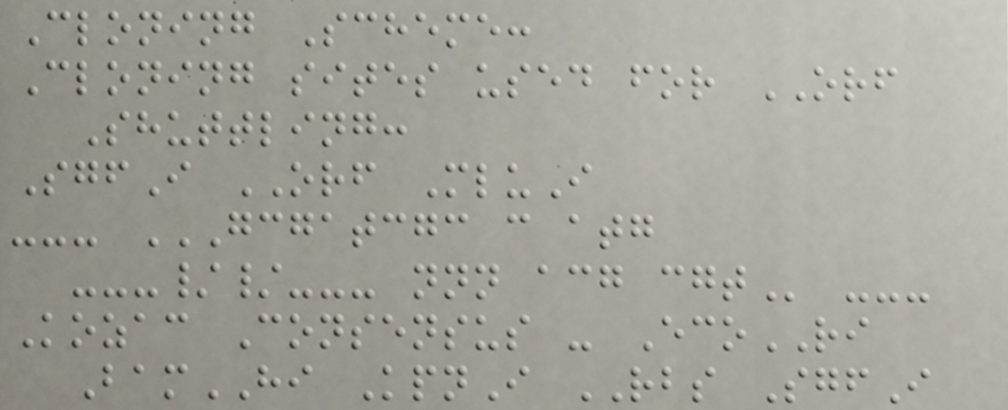Cloning Scheme:
Cloning sites used for ORF
Shuttling:
SgfI ORF MluI
--- GCGATCGC C ATG
---//--- NNN ACG CGT ---
Kozac Consensus - EcoRI
BamHI KpnI RBS SgfI
